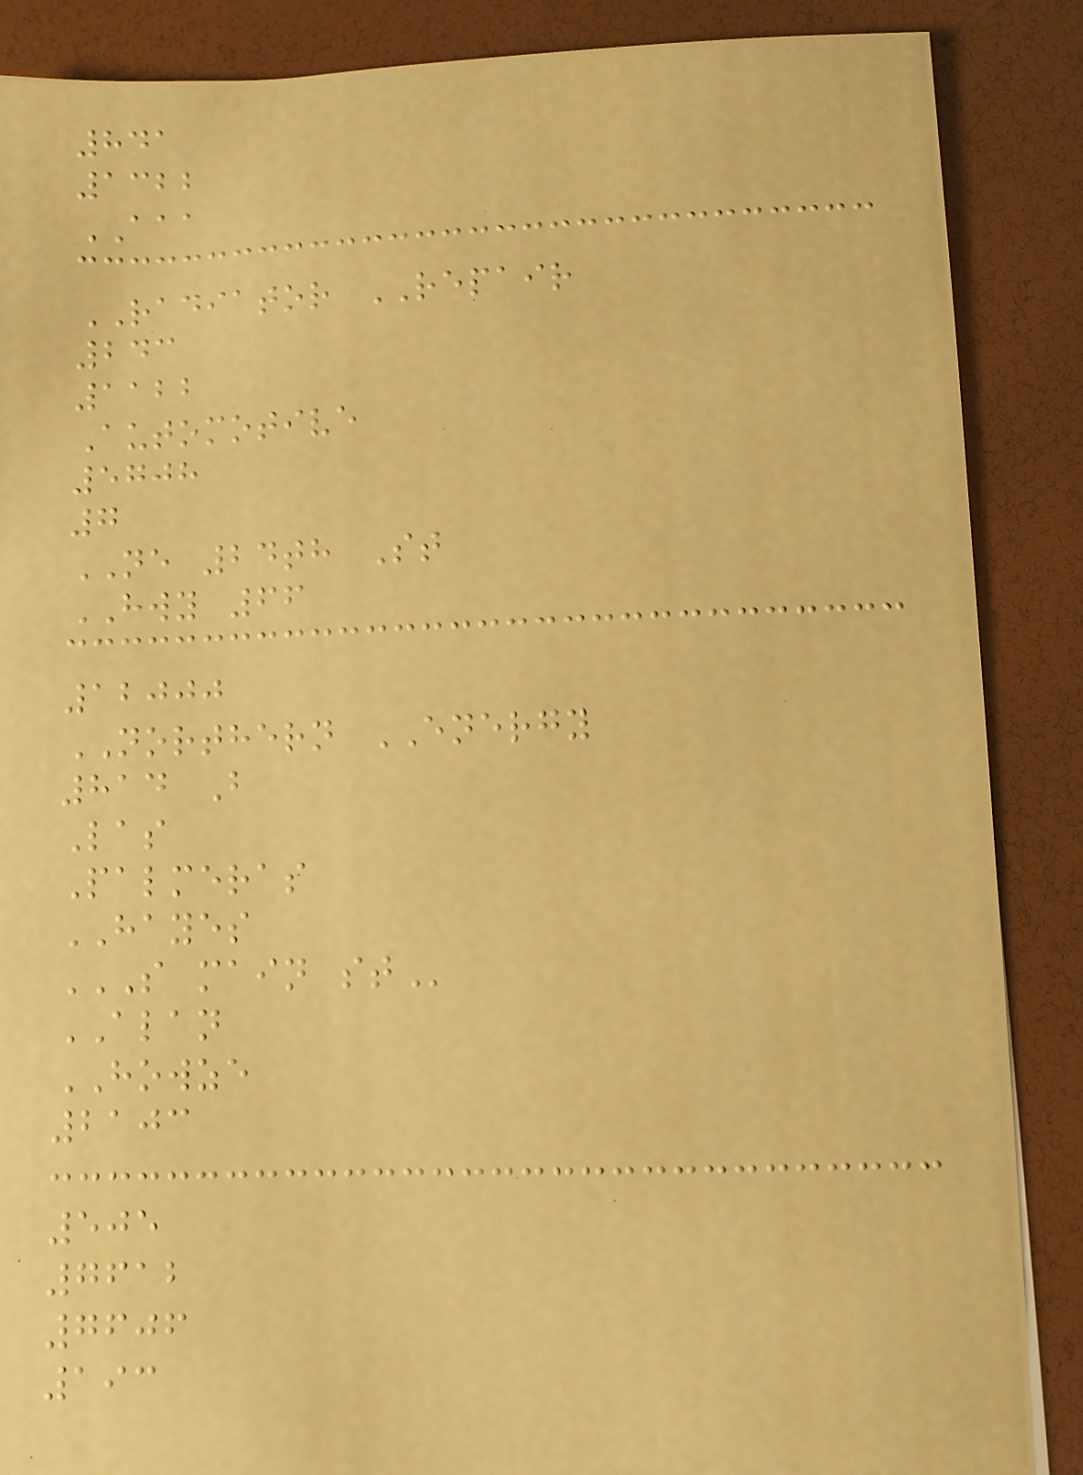841
1322
AAA
RADIATOR REPAIR
243
1122
Automotive
5708
7
NE 24th St
HWY 66
12000
NORTHERN ENERGY
814 B
Las
Palmeras
HAYES
S MAIN ST
ALAN
HOWZE
2103
505
7612
7606
193
